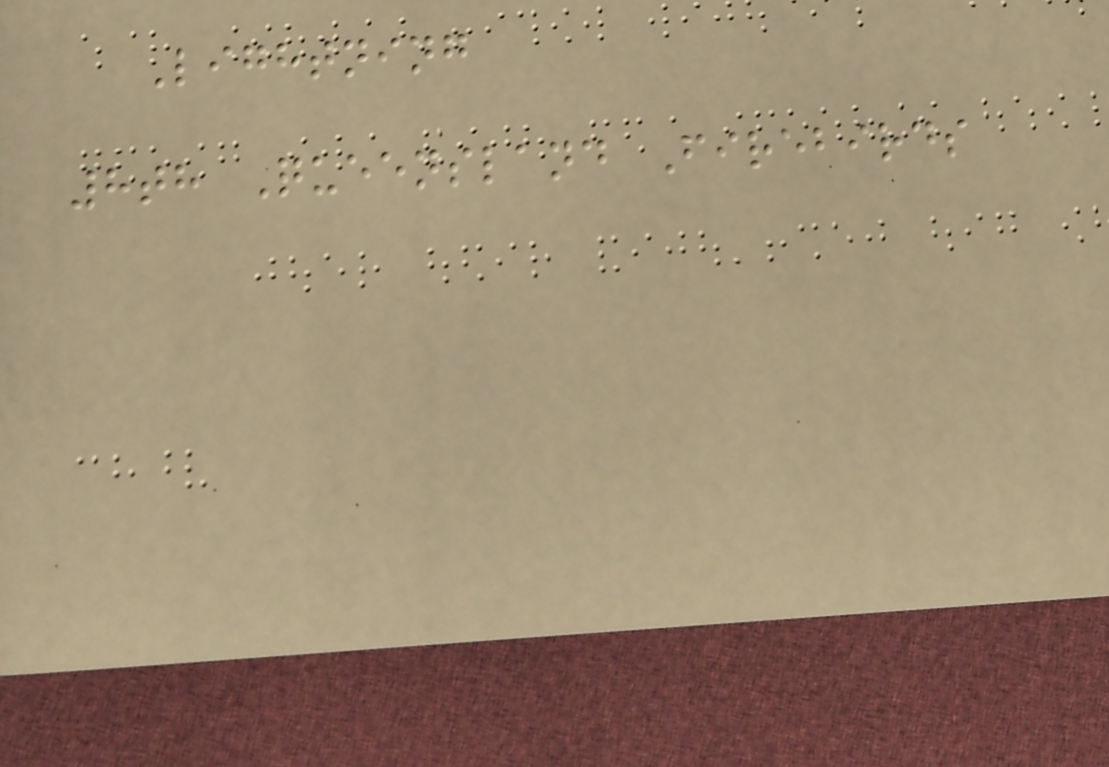Lightning
8th Queensland Firebirds
